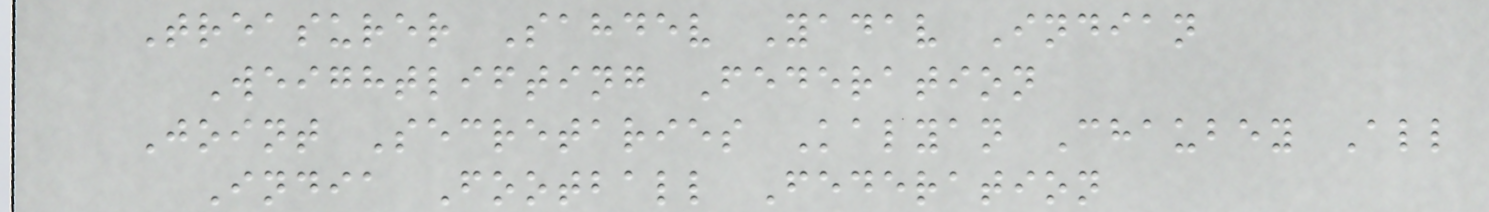Treasurer Sahdev Yadav Indian
Weightlifting Federation
Joint Secretaries Kalyan Chaubey All
India Football Federation
